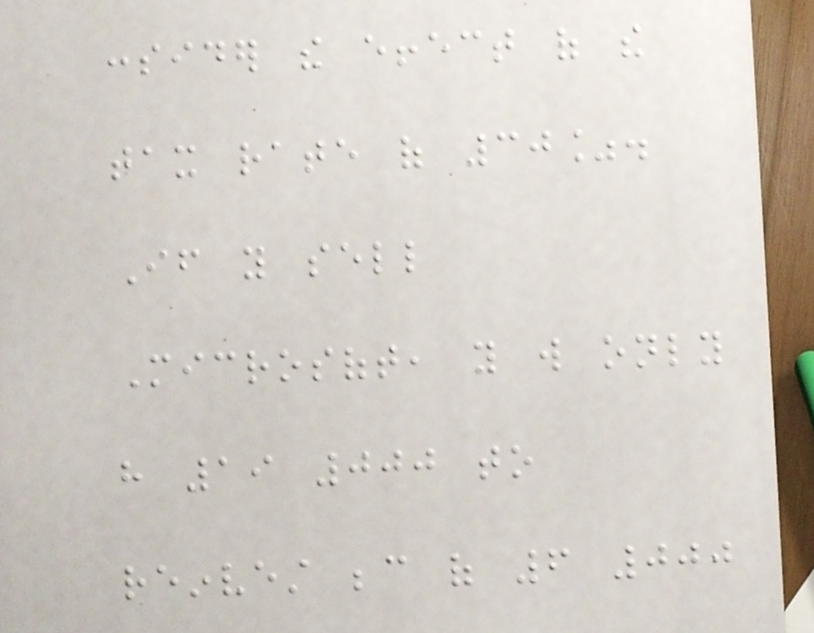consider the effect of the
tax rate of 30%.
If you sell
Microsoft, you will only
have 19 000 to
reinvest because of 6 000
